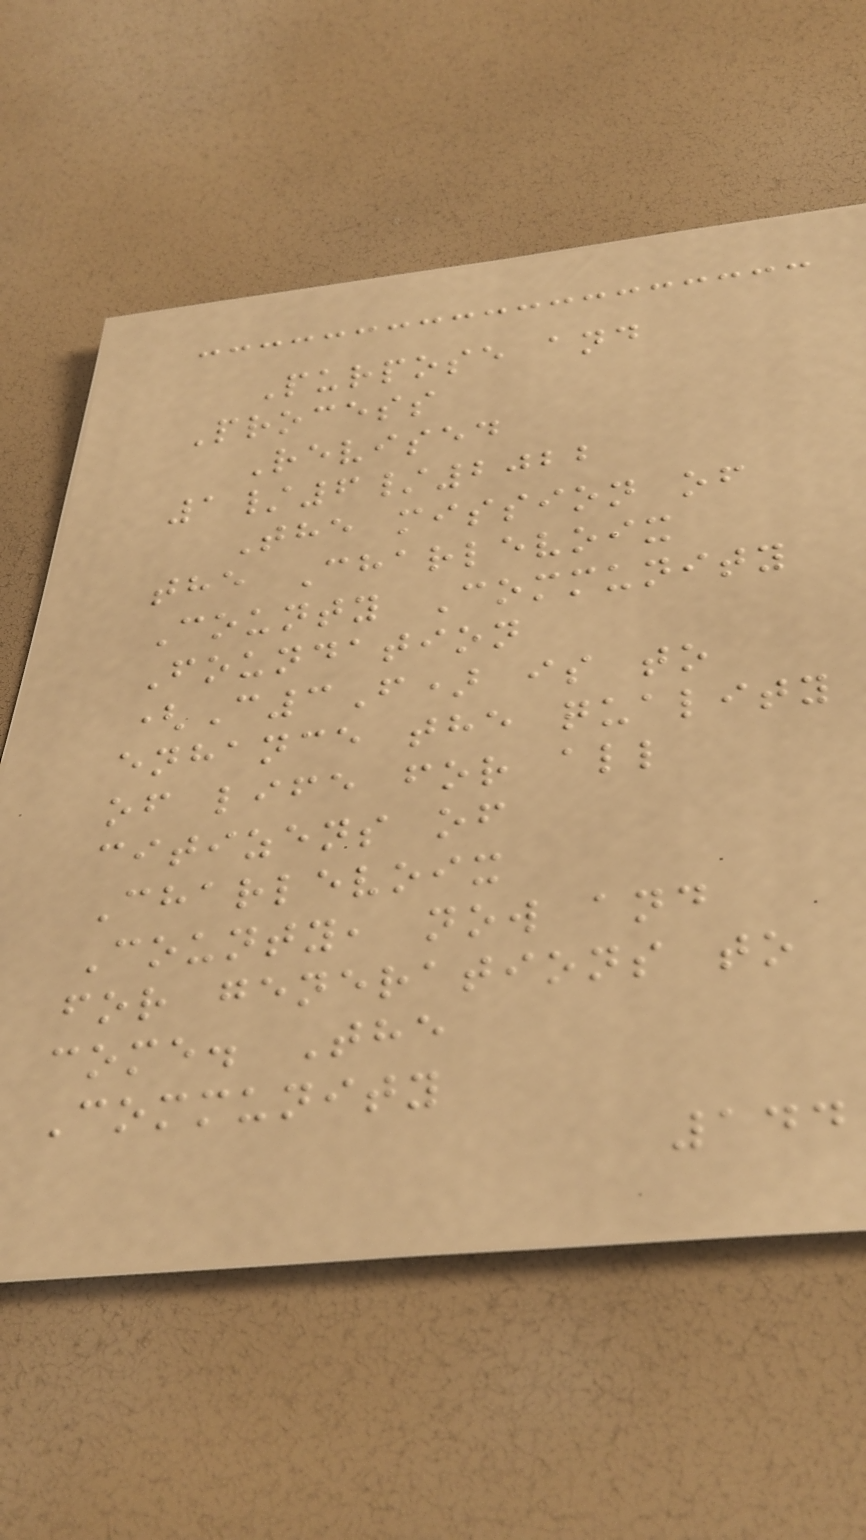Purpose and
Process
Revised
1/6/2022
The mission of
the Charlevoix
County Community
Foundation
(C3F) is to
enhance the quality
of life for all
citizens of
Charlevoix
County, now and
for generations to
come. The
Community
144
